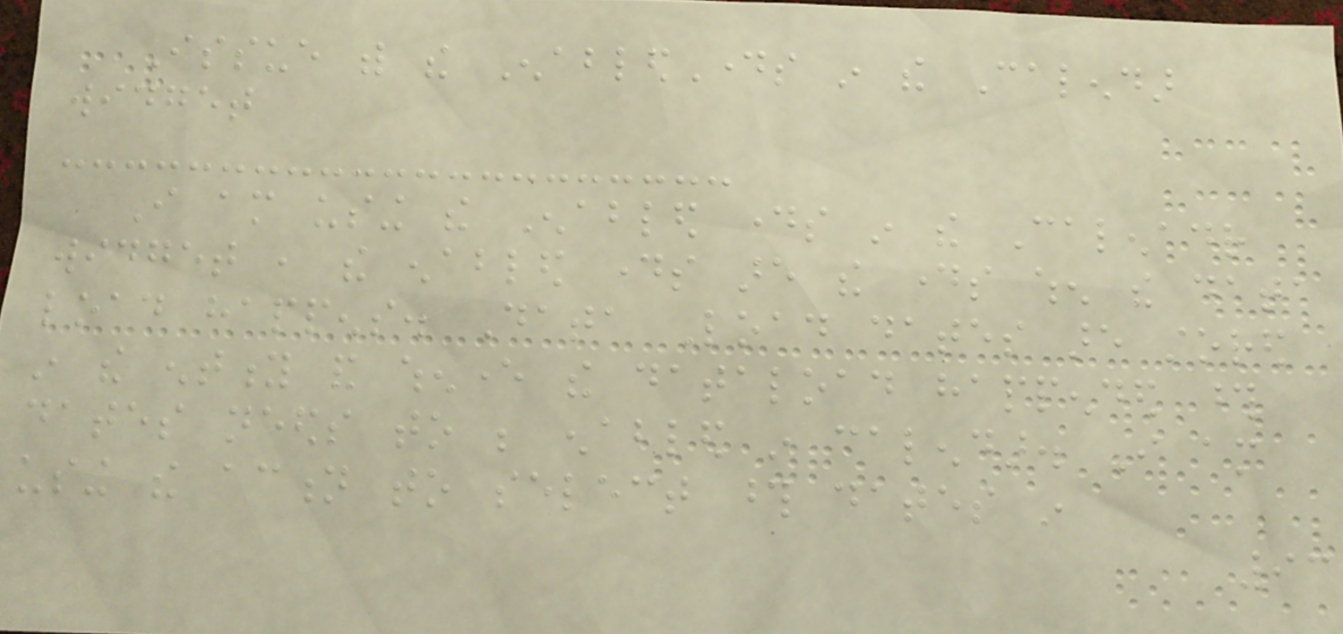Issue with the EnabledDays in the Calendar
widget
I am using the Enabled days in the Calenadr
widget , the enabled days are the days when the data
load happens. Data Load dates are stored
in the entity and whenever the dataload happended those
dates needs to be enabled in calendar. I am
using the action to select those dates in
93
